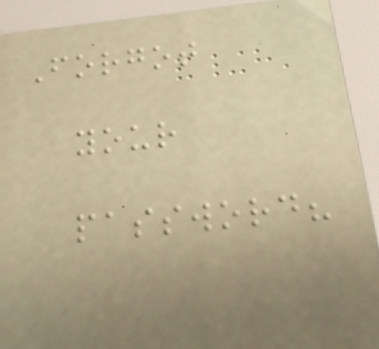Forgot
your
password?
